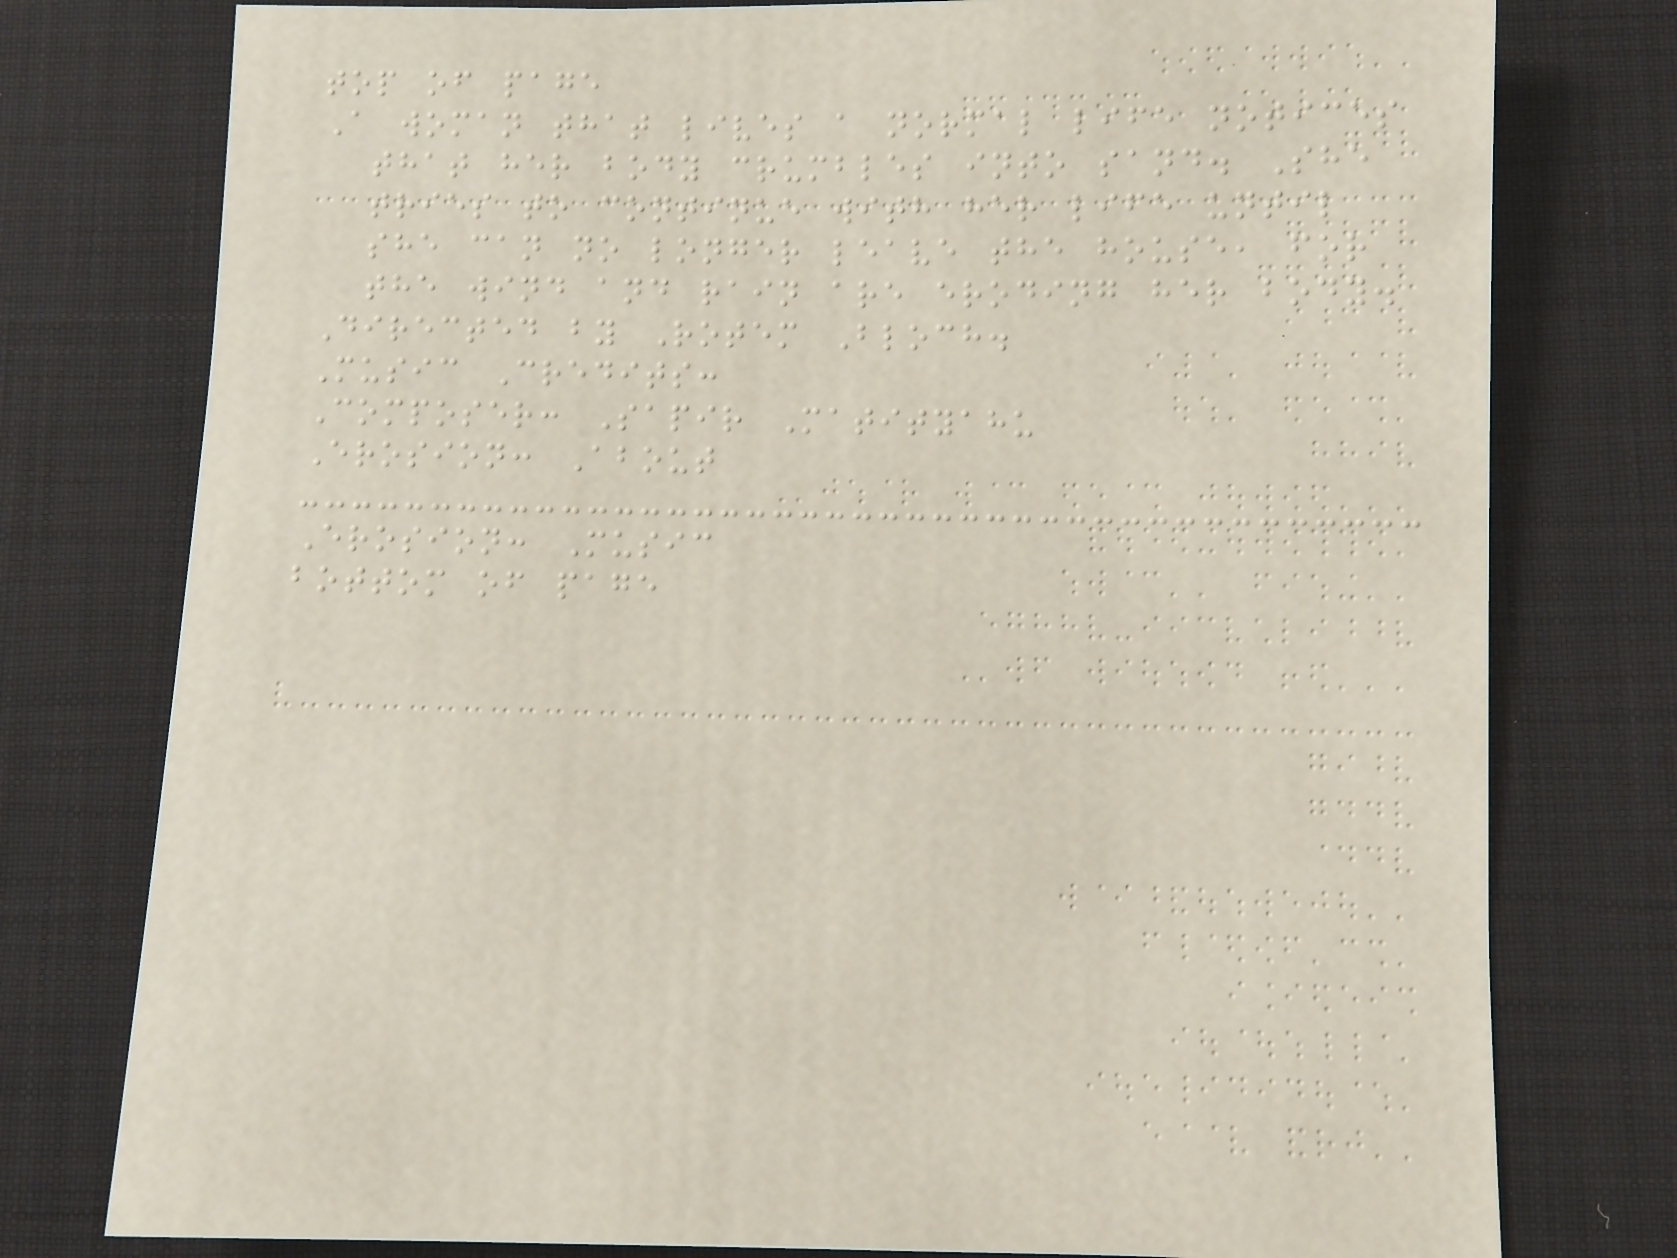top of page
A woman that lives a normal life notices
that her body crumbles into sand. She
tries to continue with her life until
she can no longer leave the house, for
the wind and rain are eroding her body.
Directed by Rotem Bloch.
Music Credits:
Composer: Sapir Matityahu
Erosion: About
Erosion: Music
bottom of page
